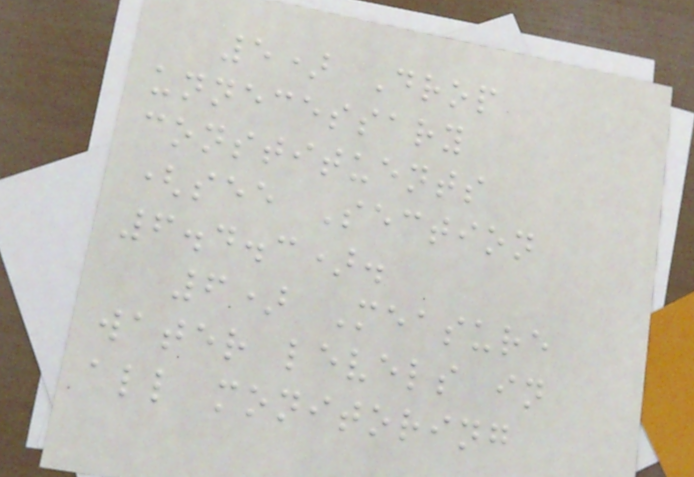5) Drop
unnecessary
constituents
(see Section
6.4.3).
6) Measure
water levels in
all monitoring
